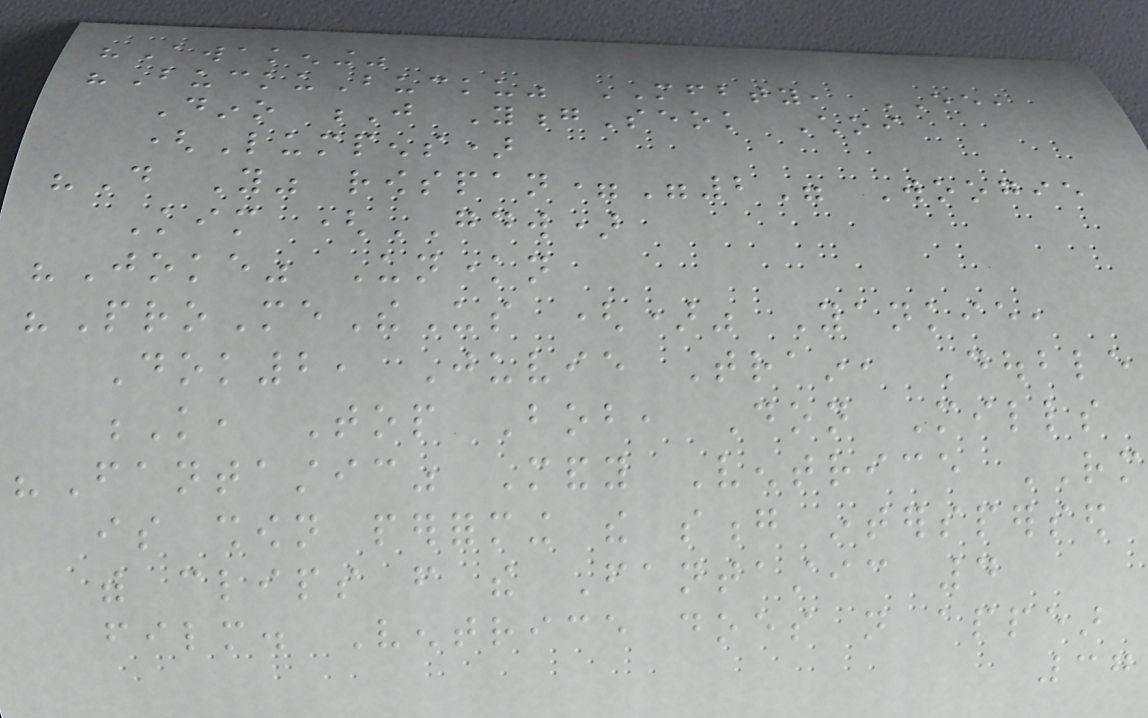"Awakening"
"BuckuBucku" MFBTY, EE,
Dino J YongSeok Choi
(Lumpens)
"Do You" rowspan="2" Woogie
Kim (GDW)
"Joke" Unknown
"ProMeTheUs ()" Yankie,
Dok2, Juvie Train, Double
K, Top Bob, Don Mills
"Fantastic" Mandy Ventrice RM
is shown performing the song interspersed
with clips from the Fantastic 4
film. Ventrice does not appear
37
